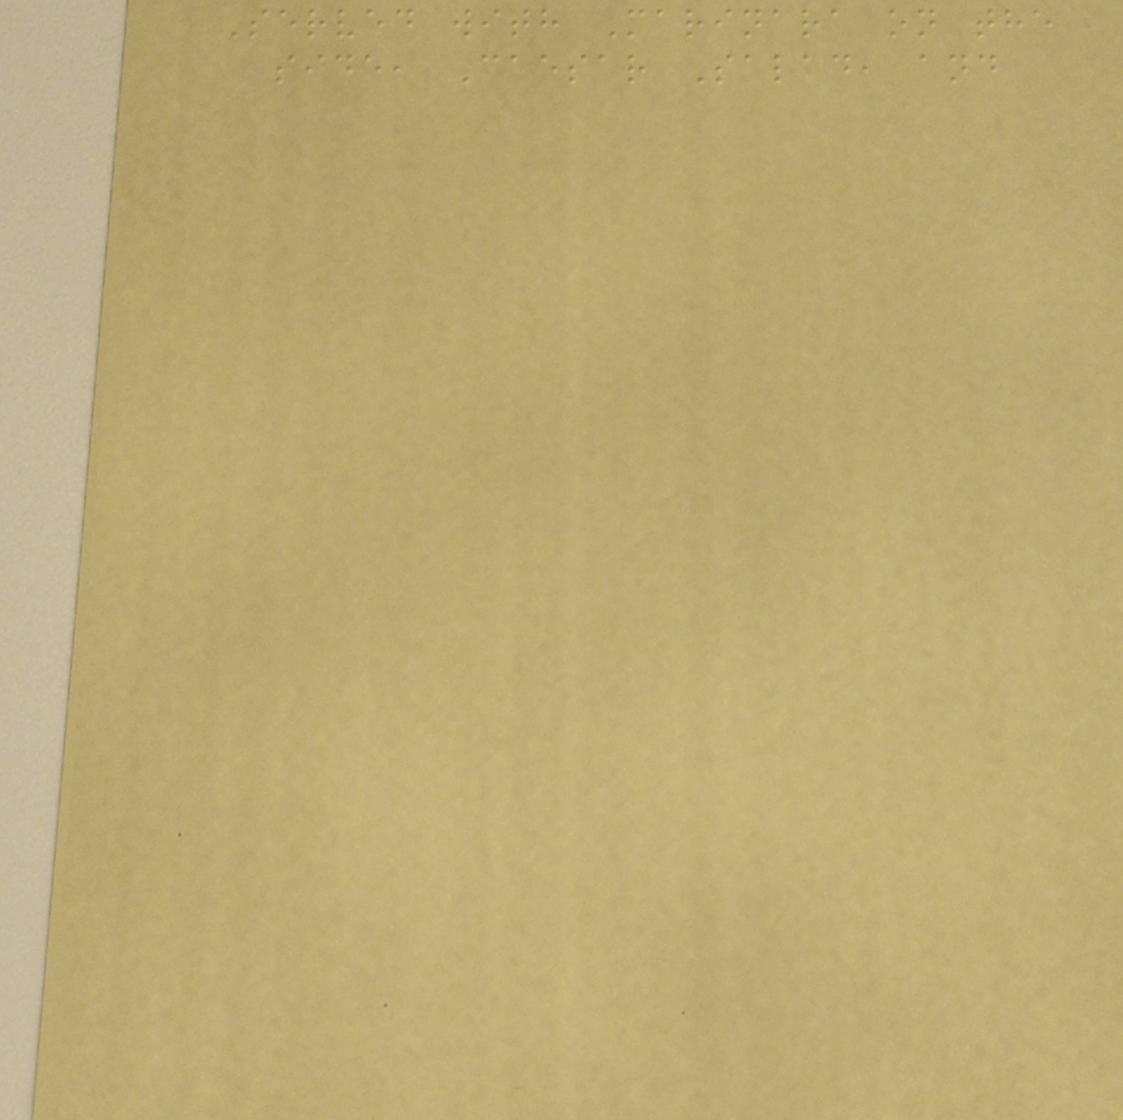Served with Marinara on the
side, Caesar Salad, and
